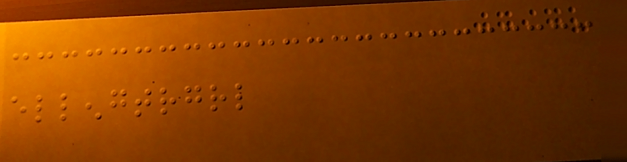ellengtrgrl
